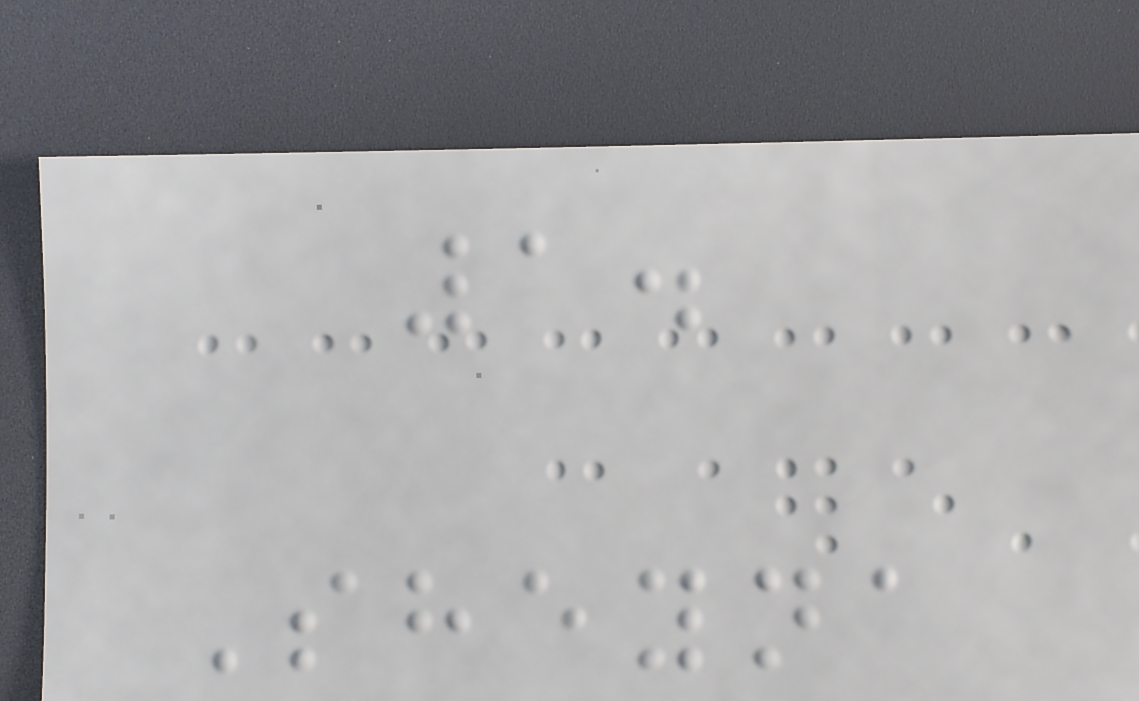1.
Sheyna
